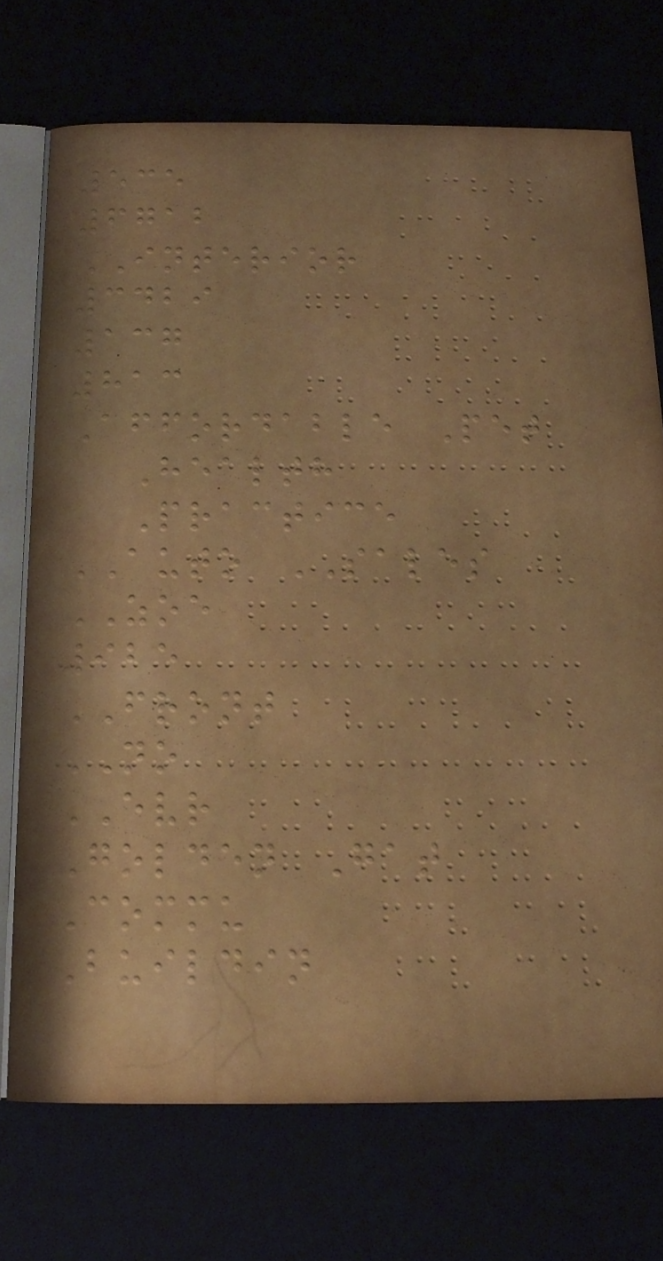535
6712
INTERIOR
3429
137
813
Affordable Pet
Health
Practice
AUTO SALES
ZOE
925
FRONT
NO
EVR
Golden Gat
Commu
Buildin
